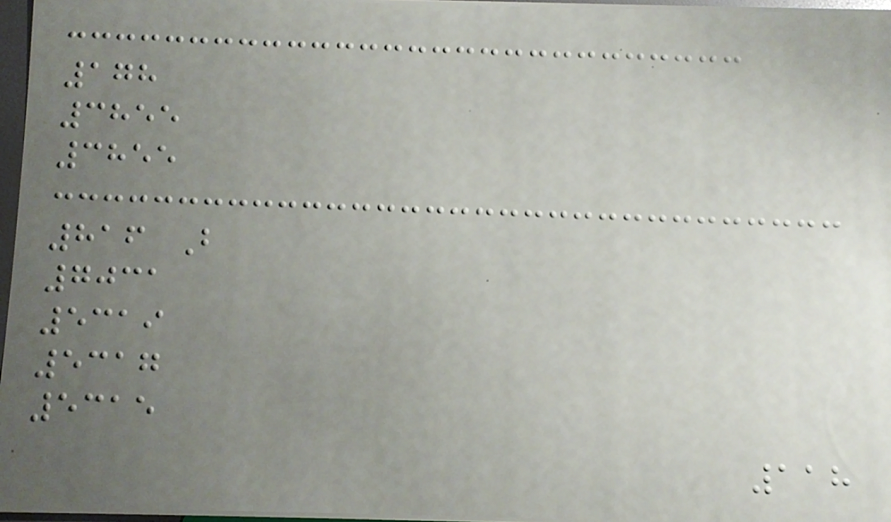178
3855
3855
816 B
7031
5319
5317
5315
118
